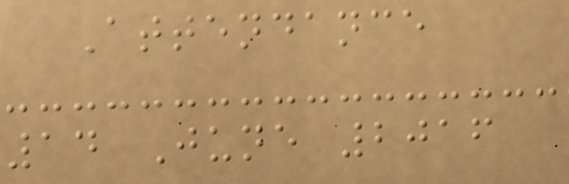Attendance
14 June 2016
